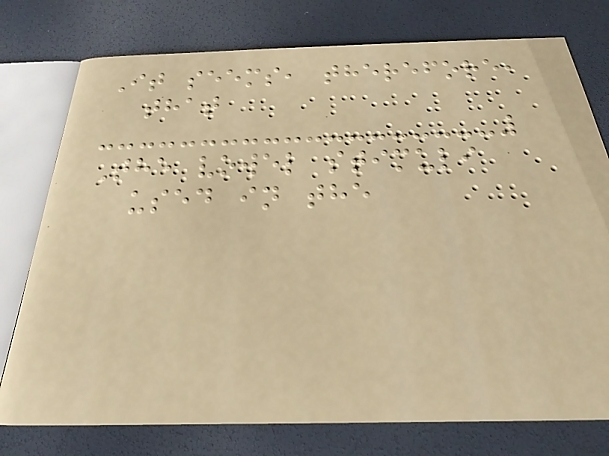It seems, therefore,
that
The vowel stimuli
used in the
